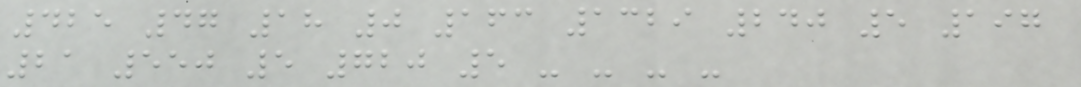425 47 18 0 163 1329 240 5 197
21 550 5 720 5 - - - -
